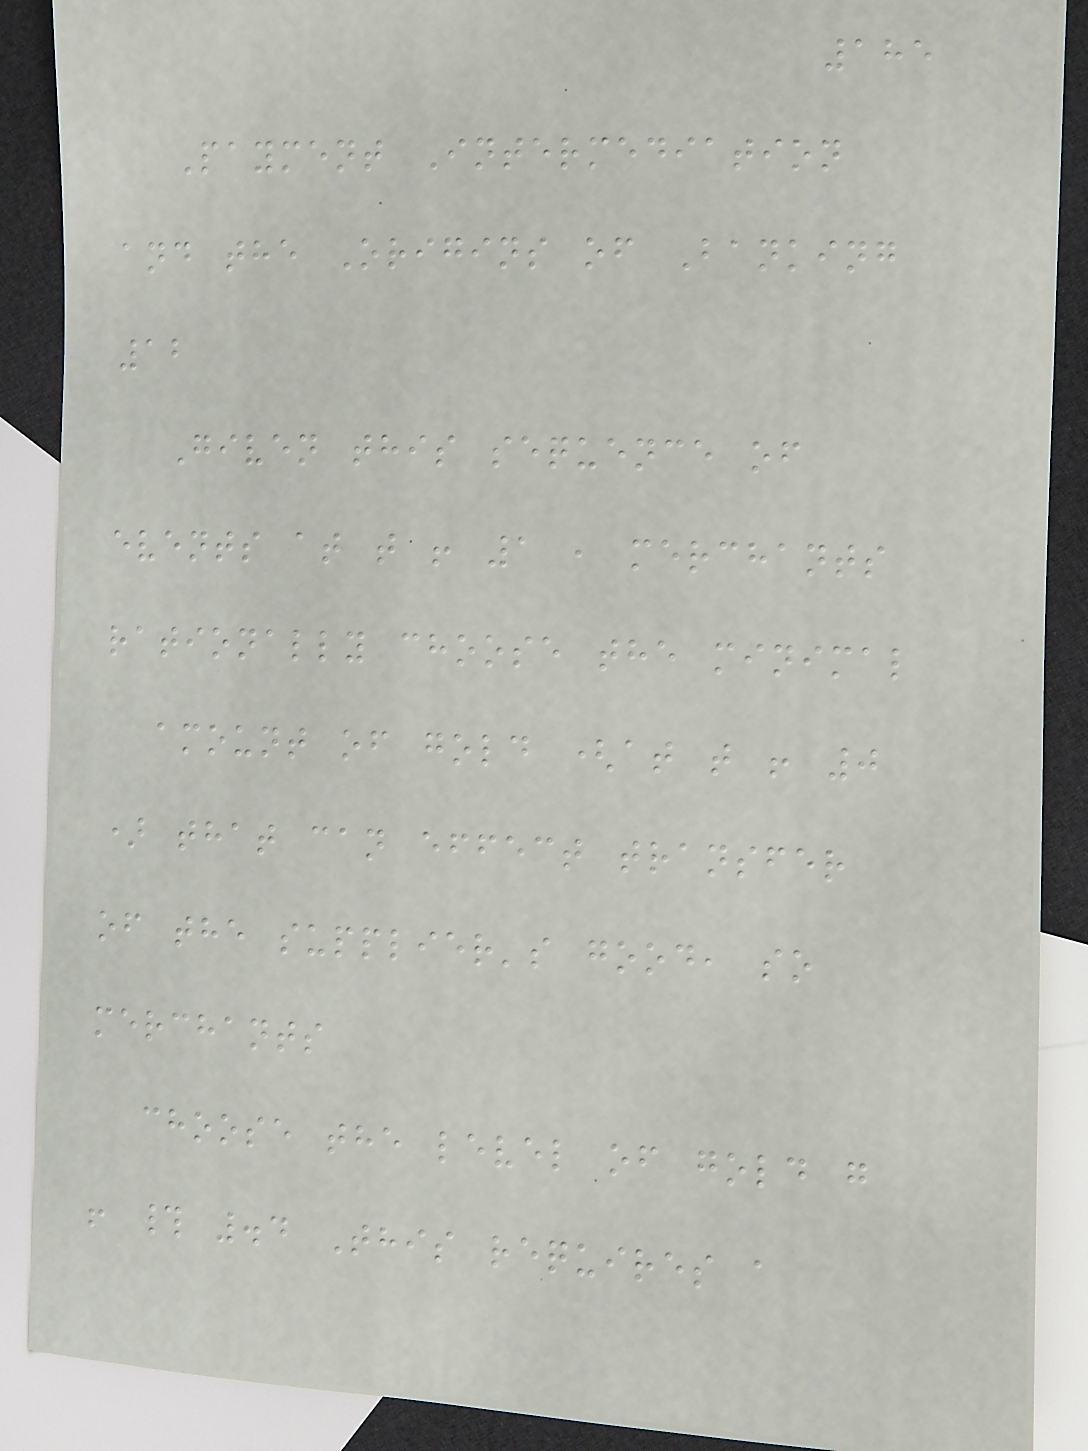185
Payment Intermediation
and the Origins of Banking
12
Given this sequence of
events at t ! 1 , merchants
rationally choose the minimal
amount of gold (at t ! 0
) that can effect transfer
of the supplier's good, so
merchants
choose the level of gold g
! # .4 This requires a
